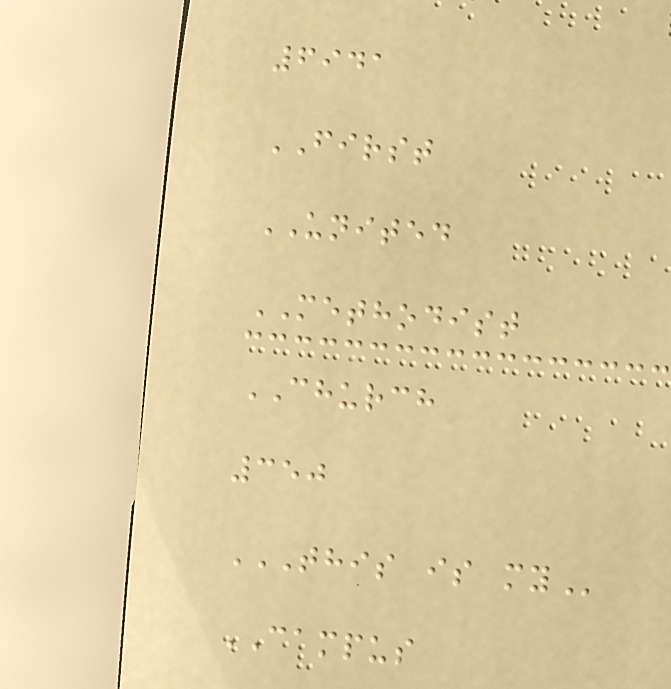6941
FIRST
UNITED
METHODIST
CHURCH
350
THIS IS MY
CAMPUS
